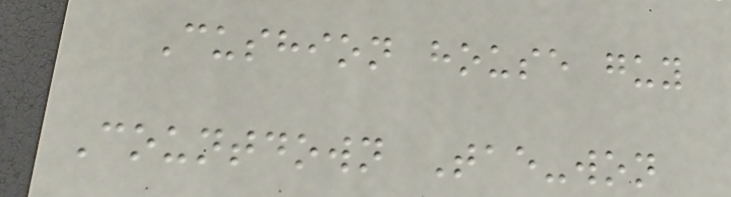Cushion house guy
Countdown Tae-won
